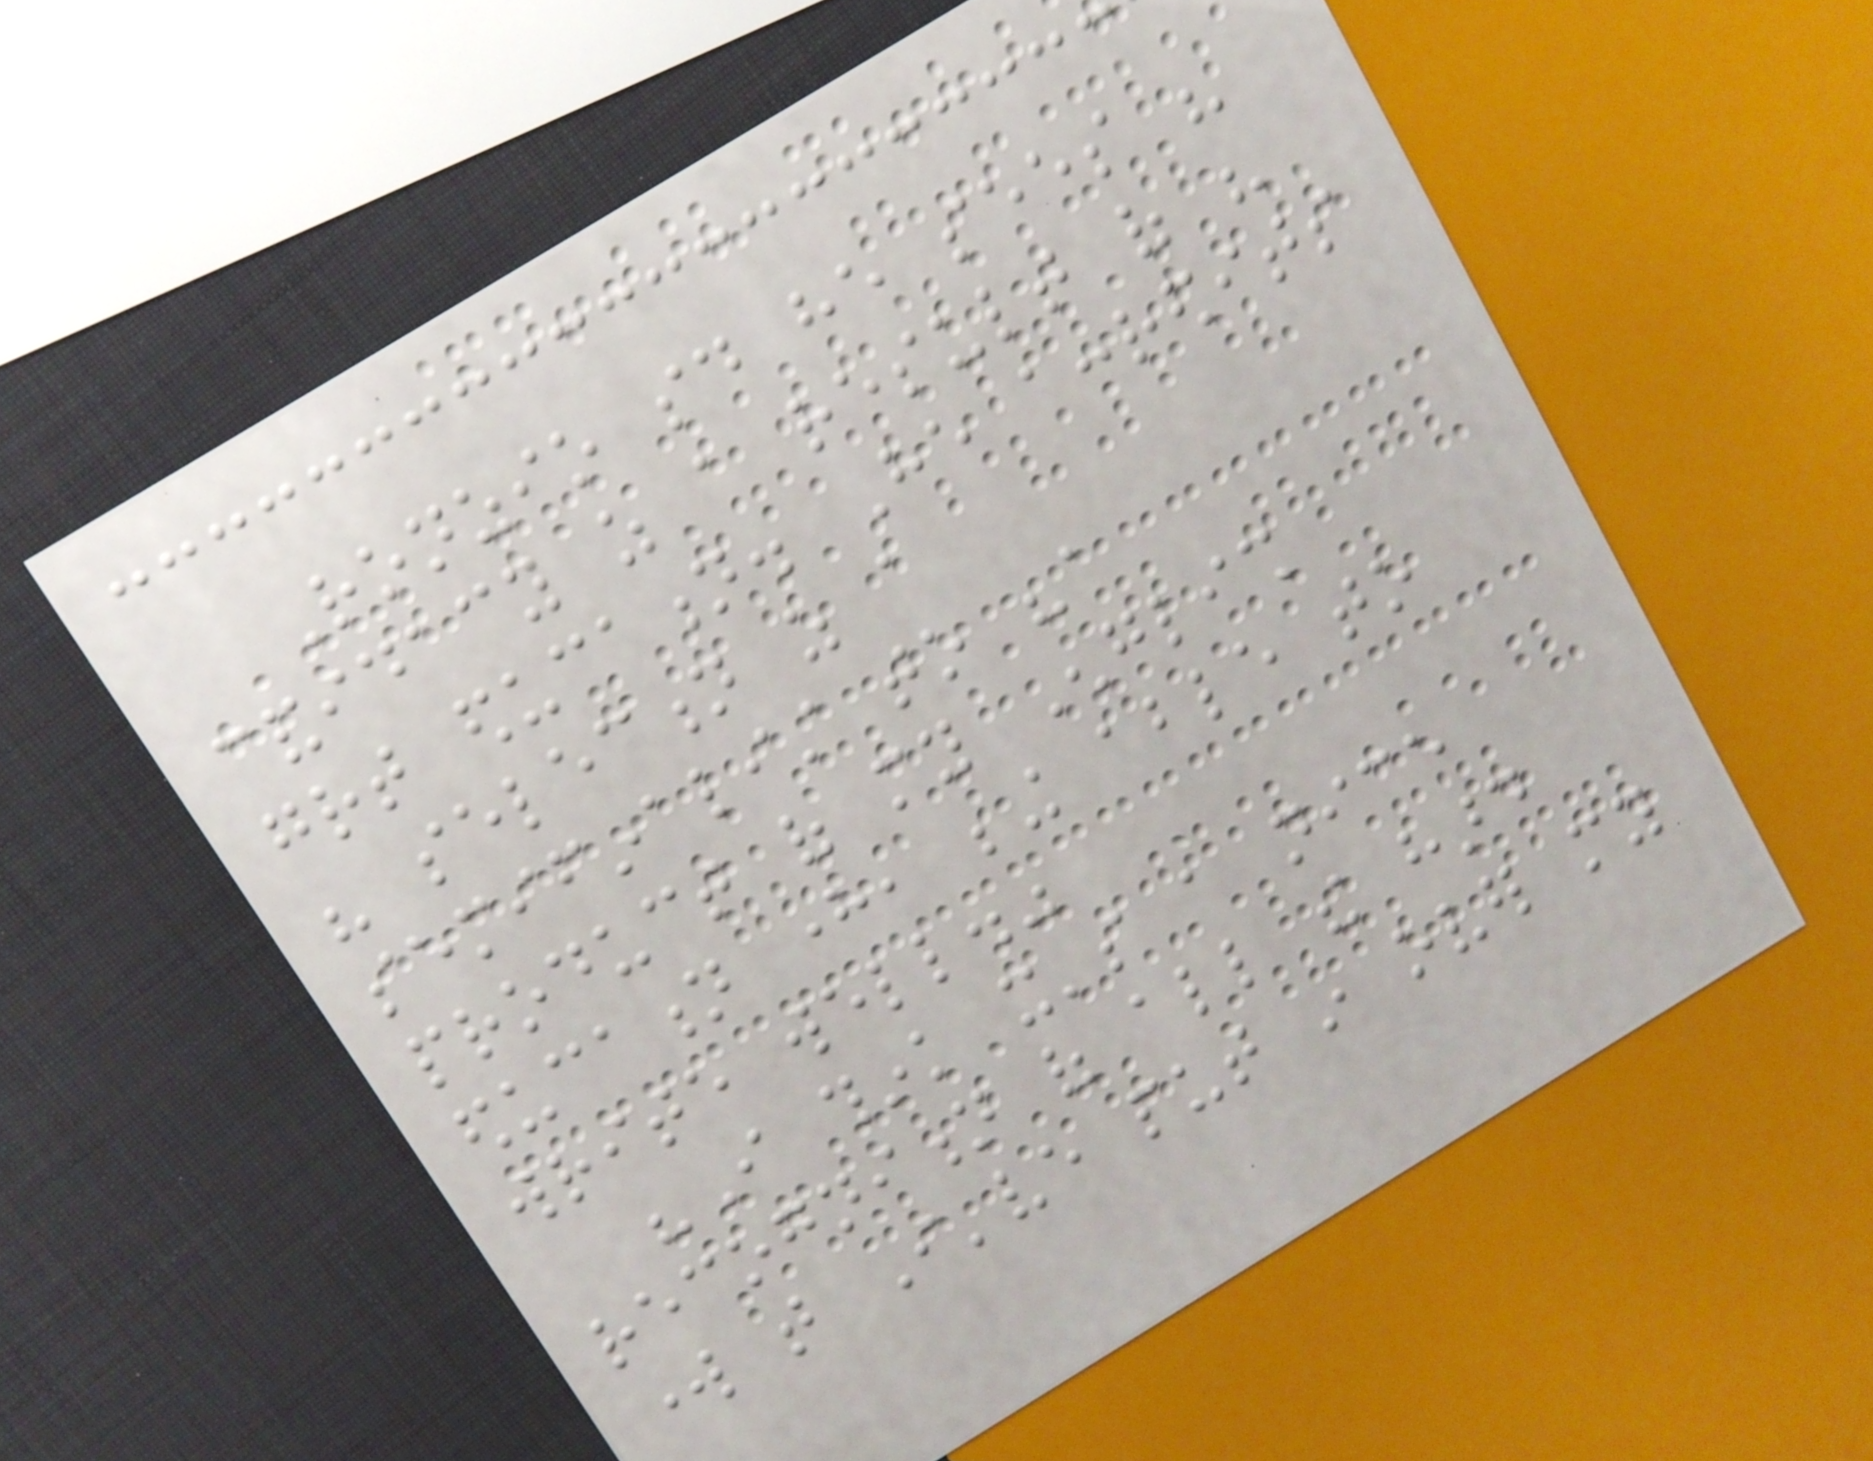Ronzio said he sees his
candidacy as a result of his
great education. He accredits
his selection as a
semifinalist to "a
product of my English
education here, being able to
write well."
"I think it's a nice
recognition of all the hard
work that I've put in over my
